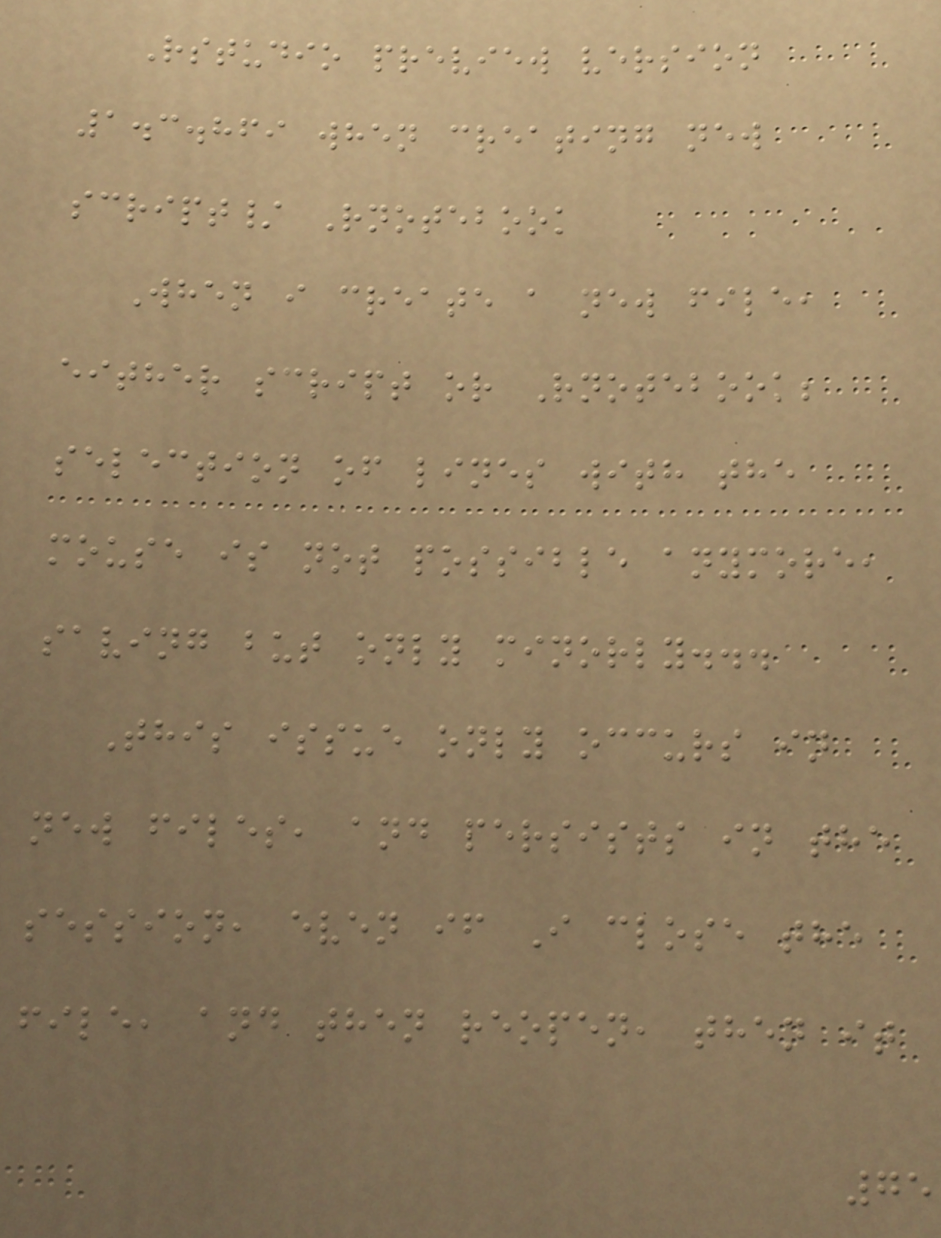Rstudio preview version
1.3.869 when creating new
script/ Rnotebook
When i create a new file,
either script or Rnotebook;
selection of lines with the
mouse is not possible anymore,
saving but only minorly...
This issue only occurs in
new files, and persists in the
session, even if I close the
file, and then reopen, then it
75
